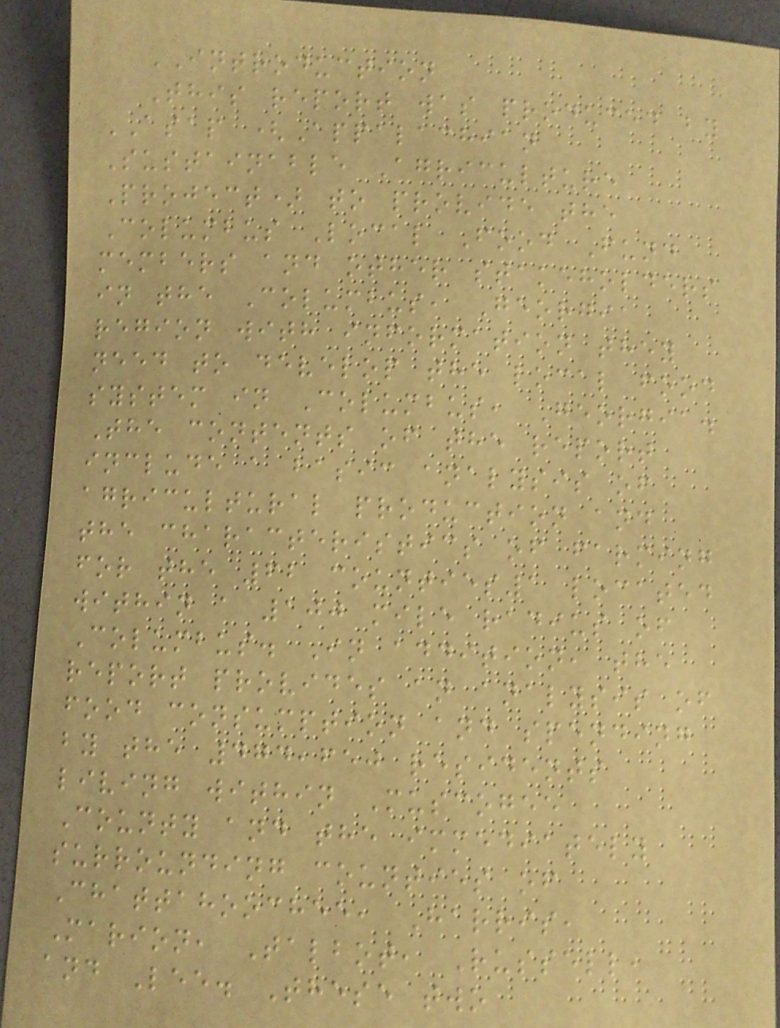INTRODUCTION
This report was produced by
ASAP (Appalachian
Sustainable Agriculture
Project) to provide the
Columbus Local Food Fund
members and other stakeholders
in the Columbus, Georgia
region with information they
need to develop the local food
system in Columbus, Georgia.
The contents of the report
include a basic analysis of
agricultural production and
the characteristics of farming
for the 62 counties1 located
within a 100 mile radius of
Columbus. In addition, the
report provides an analysis of
food consumption and spending
by the 474,650 residents
living within Muscogee
County and the immediately
surrounding counties of
Chattahoochee, Harris,
Marion, Talbot, Russell,
and Lee. These two
